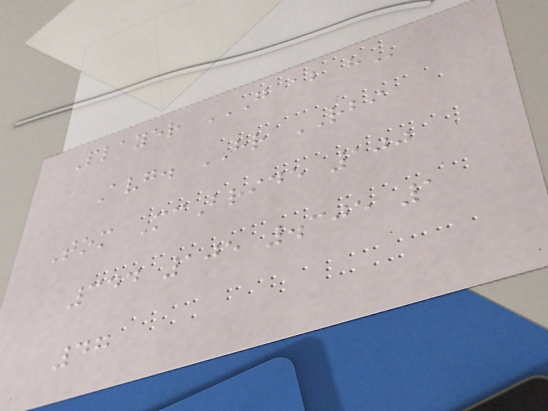Player G AB H
Avg. HR RBI
Tom McBride 100
344 105 .305 1
47
